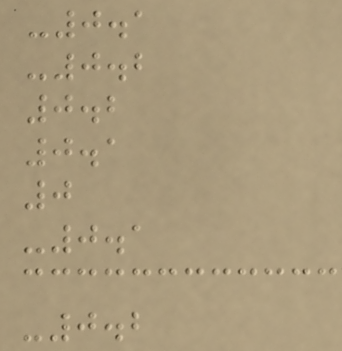-0.1
-0.2
0.2
0.1
0
-0.1
-0.2
